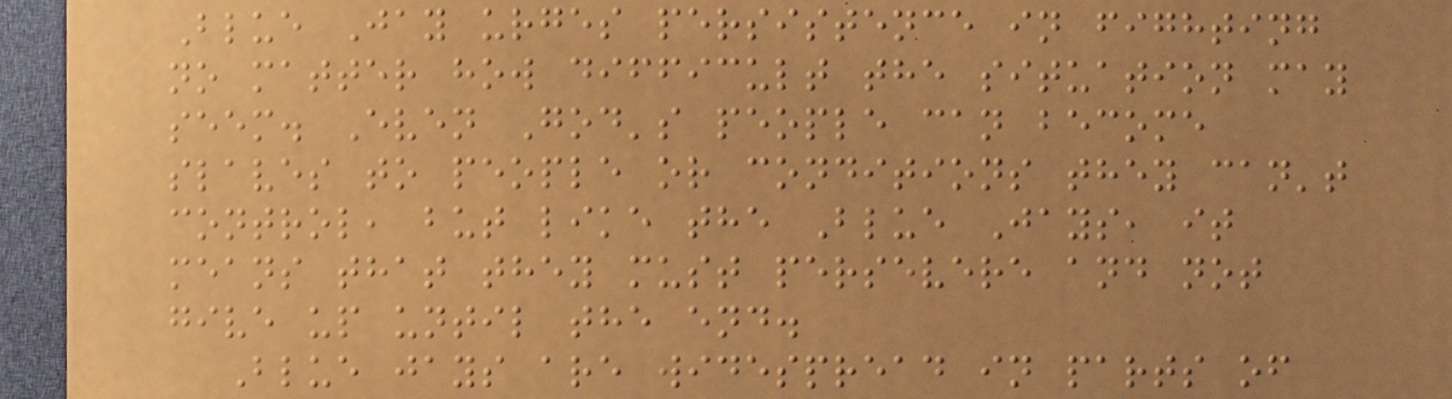Blue Jay urges persistence in fighting
no matter how difficult the situation may
seem. Even God's people can become
slaves to people or conditions they can't
control, but like the Blue Jays, it
means that they must persevere and not
give up until the end.
Blue jays are widespread in parts of
